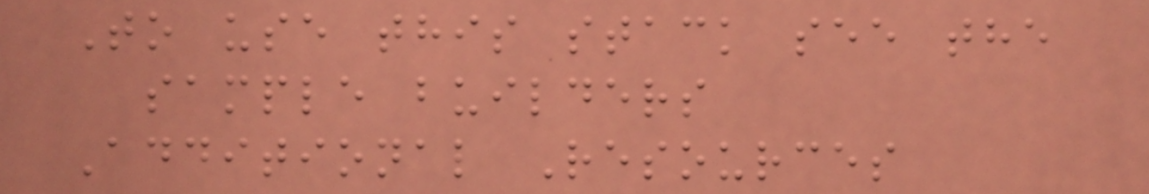To use this stack see the
sample builders
Additional Resources
